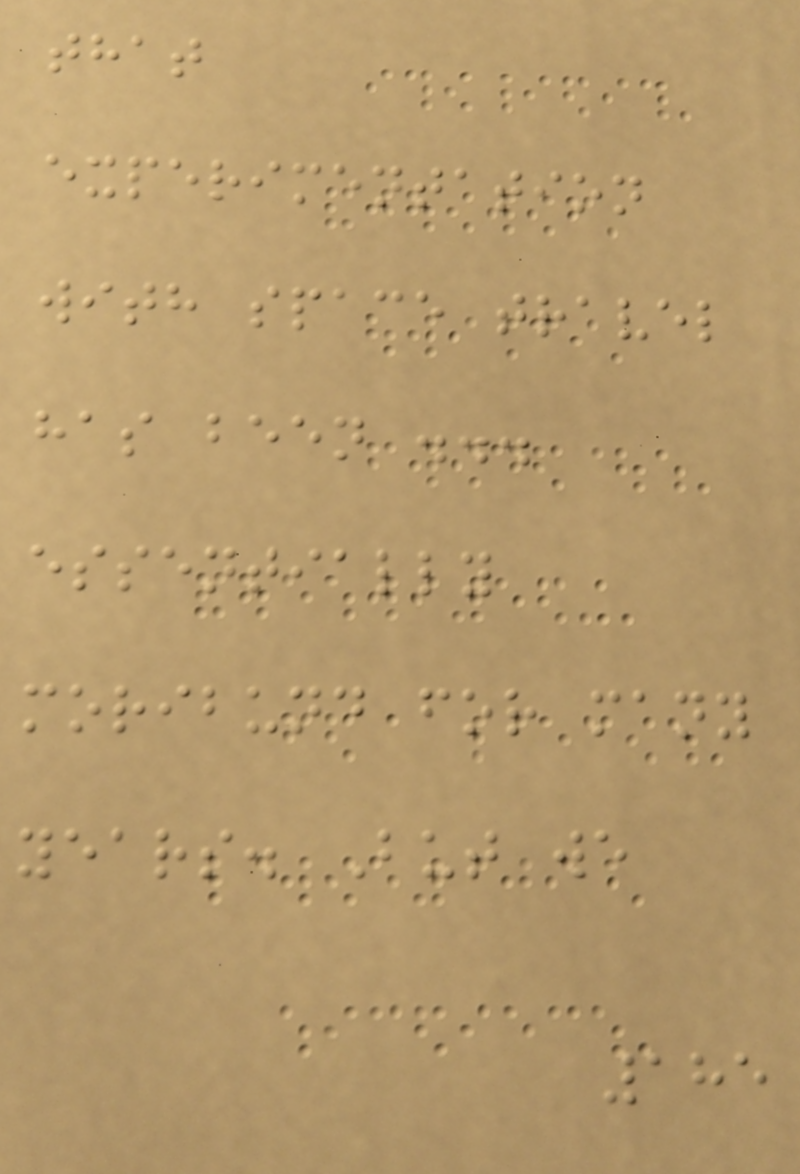that
experimentation
with space travel
has been ...
essentially
moribund for many
years. But we
185
